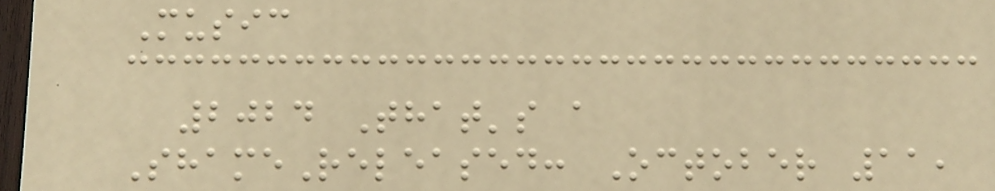Music
2024 That's a
ShameReleased: October 11,
